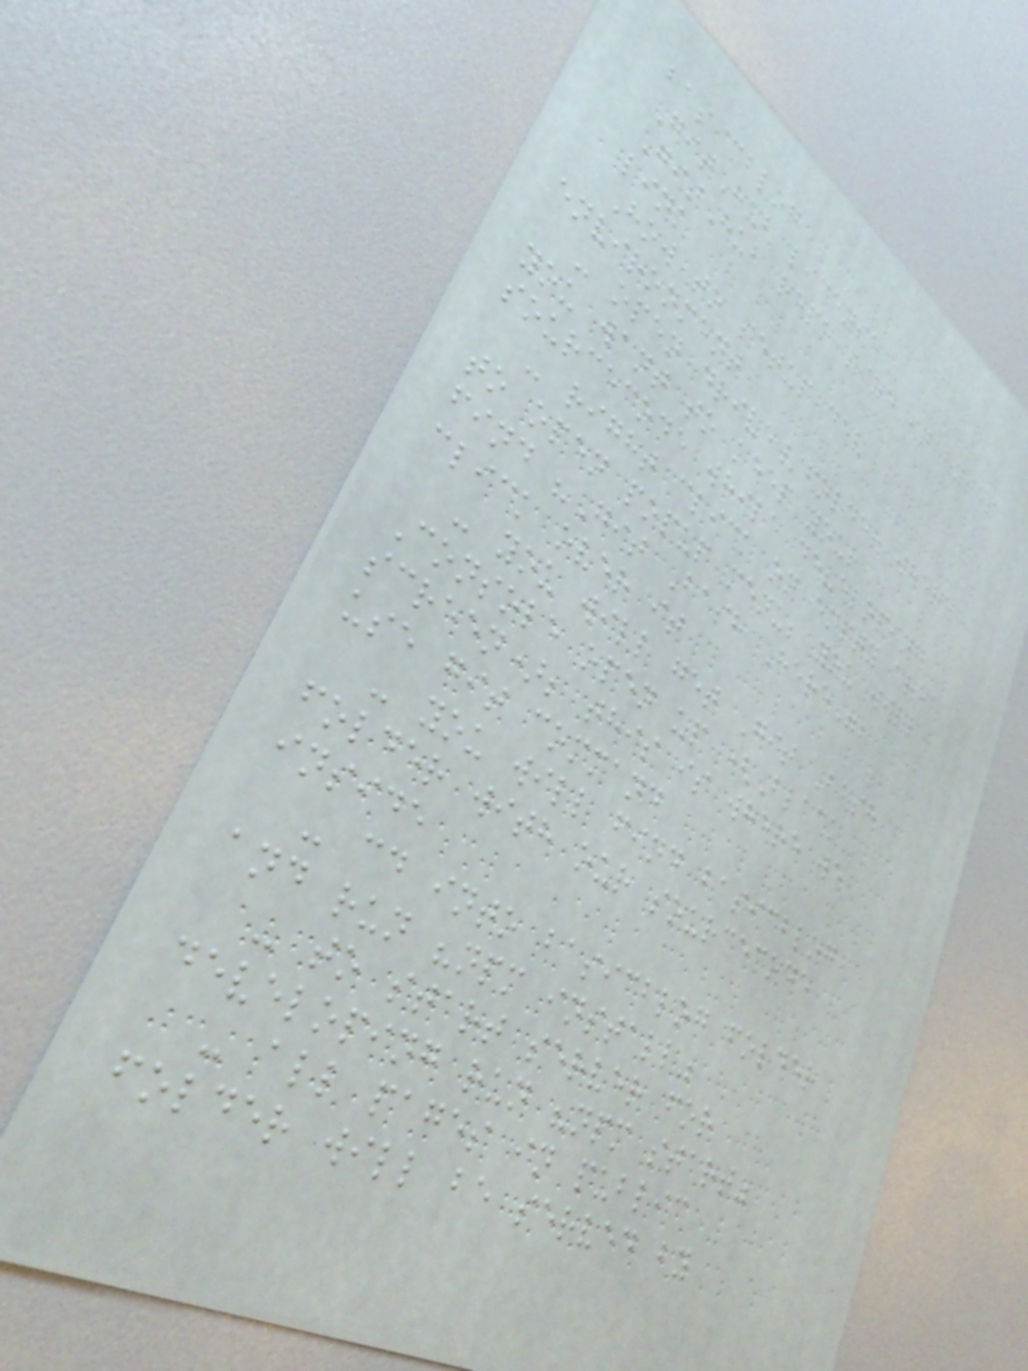basicblog
GitHub license
GitHub repo size in bytes
link
How to setup dev
environment
- open drive/folder where
you want to keep your
sourcecode while developing
- right click on empty area
to open popup menu; you will
find "Git Bash Here";
click over it
- you will get Git Bash
Console open up (Black
screen); this is where we
use git command
- you will find basicblog
folder with our sourcecode
inside
- cd into basicblog folder
and run "npm install"
- to start server for
developing run "npm start"
- all pages in public
folder will be served by
